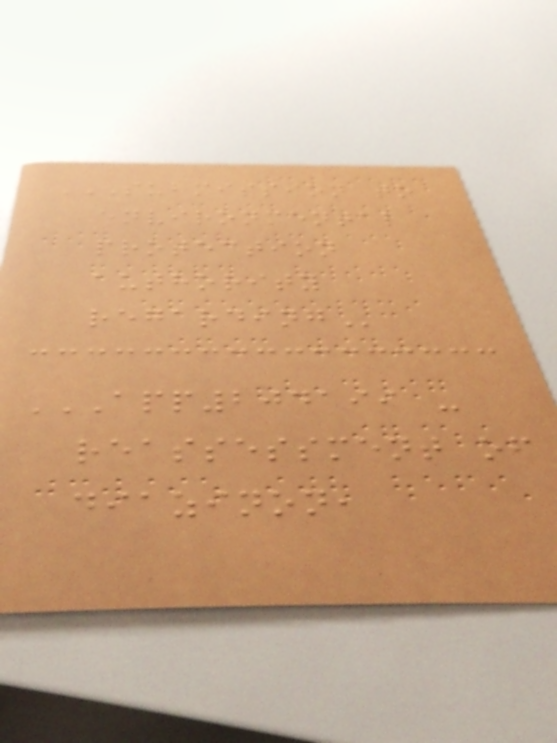SUBMISSION TO
ENVIRONMENTAL
PROTECTION
AUTHORITY
REGARDING
APP204199 -
REASSESSMENT OF
DIAZINON,
